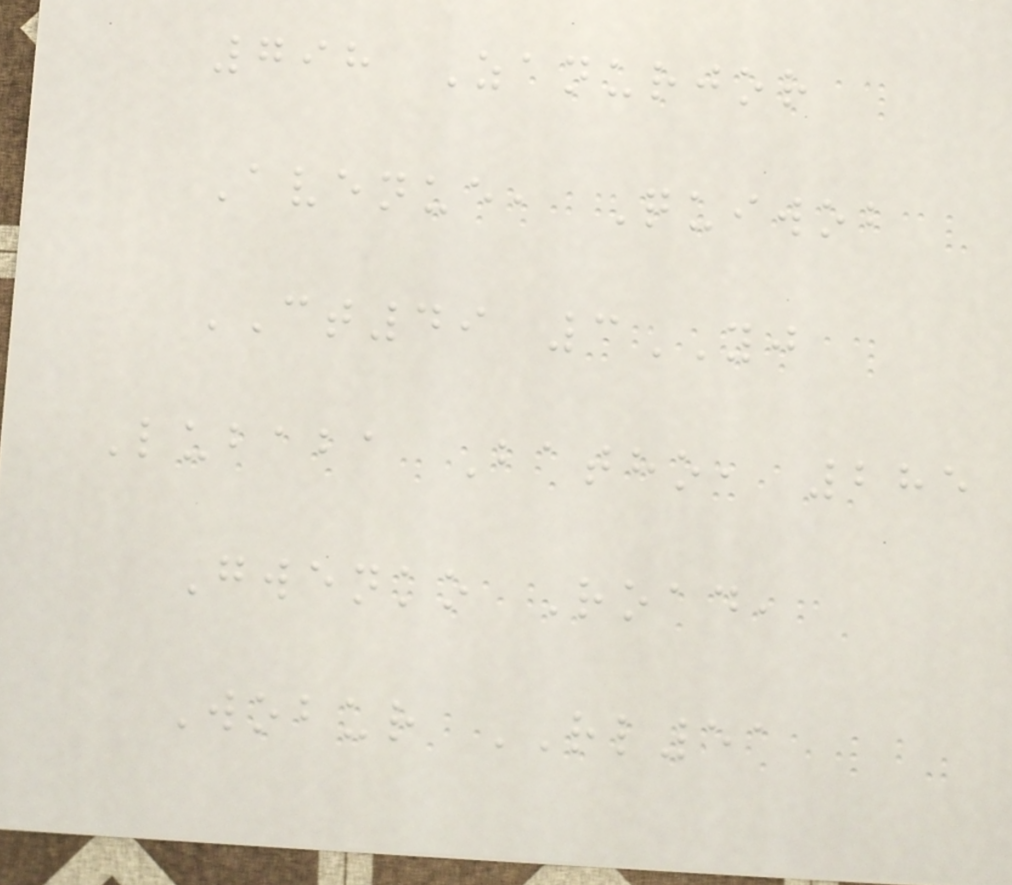798 Zanurjor
Avenue, Quiwob
CT49 3YJ
Lubaba Batho, 285
Gwenko Road,
Wobur RL51
